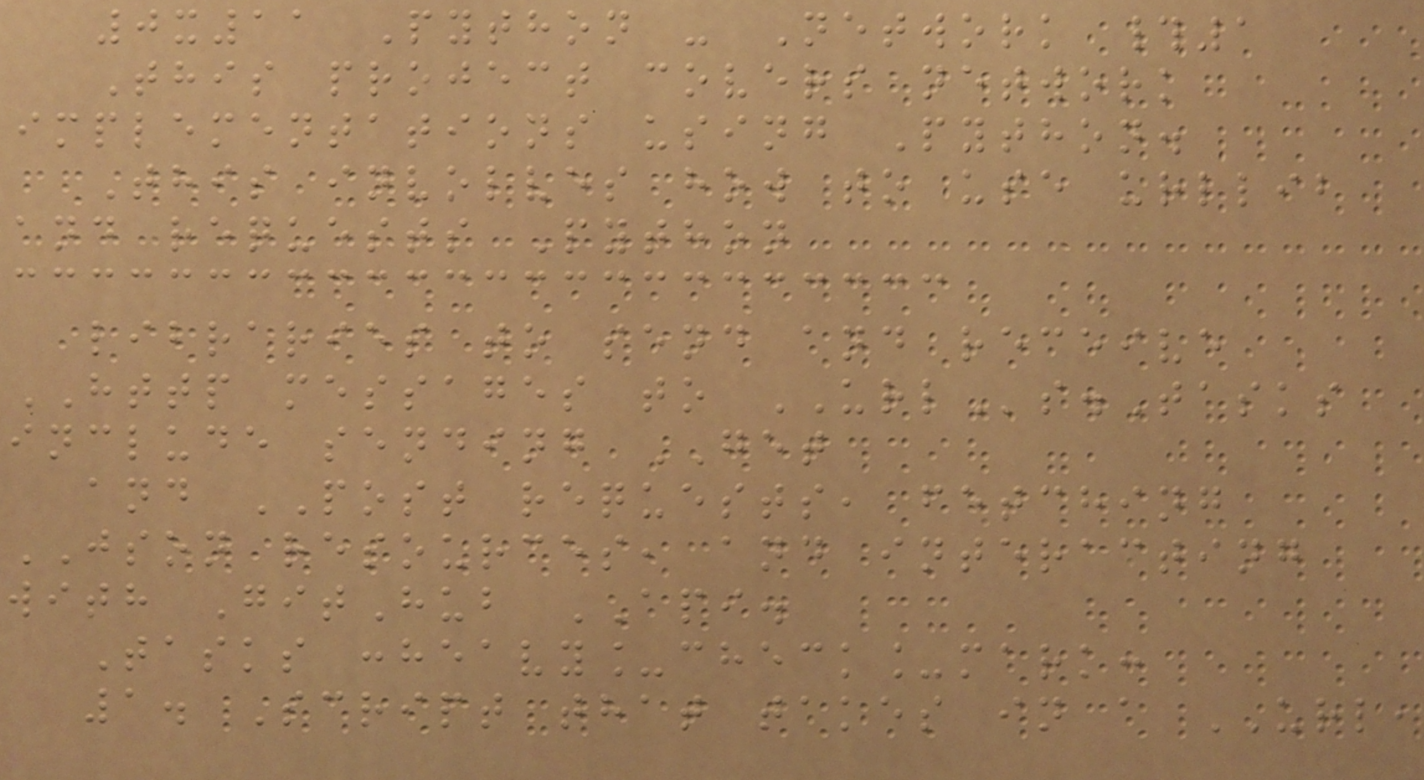0x11 Python - Network #1
This project covers network
implementations using Python.
This involves how to use urllib
and requests Python
libraries to send and receive
HTTP messages to URLs.Tasks
include sending GET
and POST requests, fetching
JSON resources, and interacting
with GitHub API.
Tasks :heavy_check_mark:
1. Script that takes in a URL,
